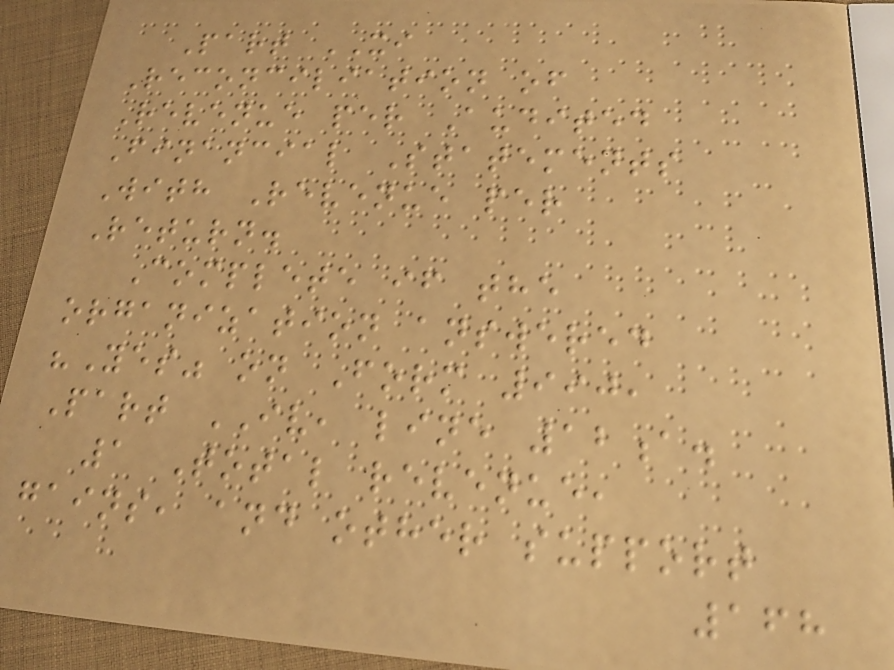Part XI
Reconciliation of
Revenue per Audited
Financial Statements
With Revenue per
Return.
Complete if the
organization answered
"Yes" on Form 990,
Part IV, line 12a.
1 Total revenue,
gains, and other support
168
